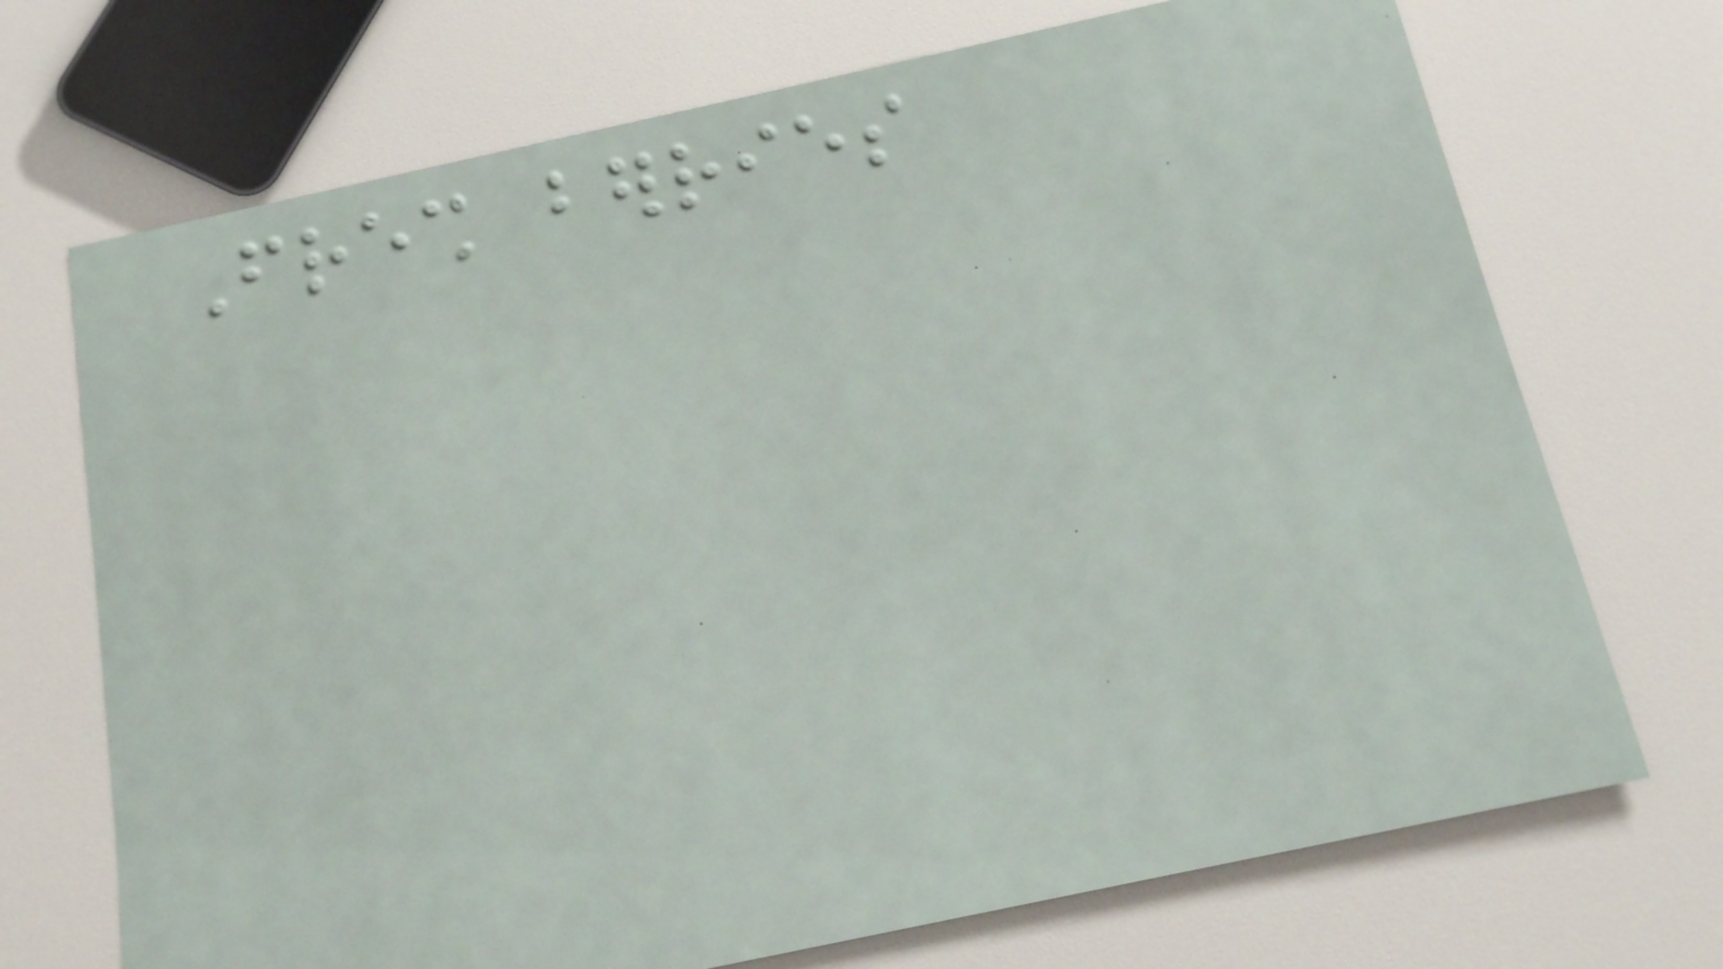Fresh berries
